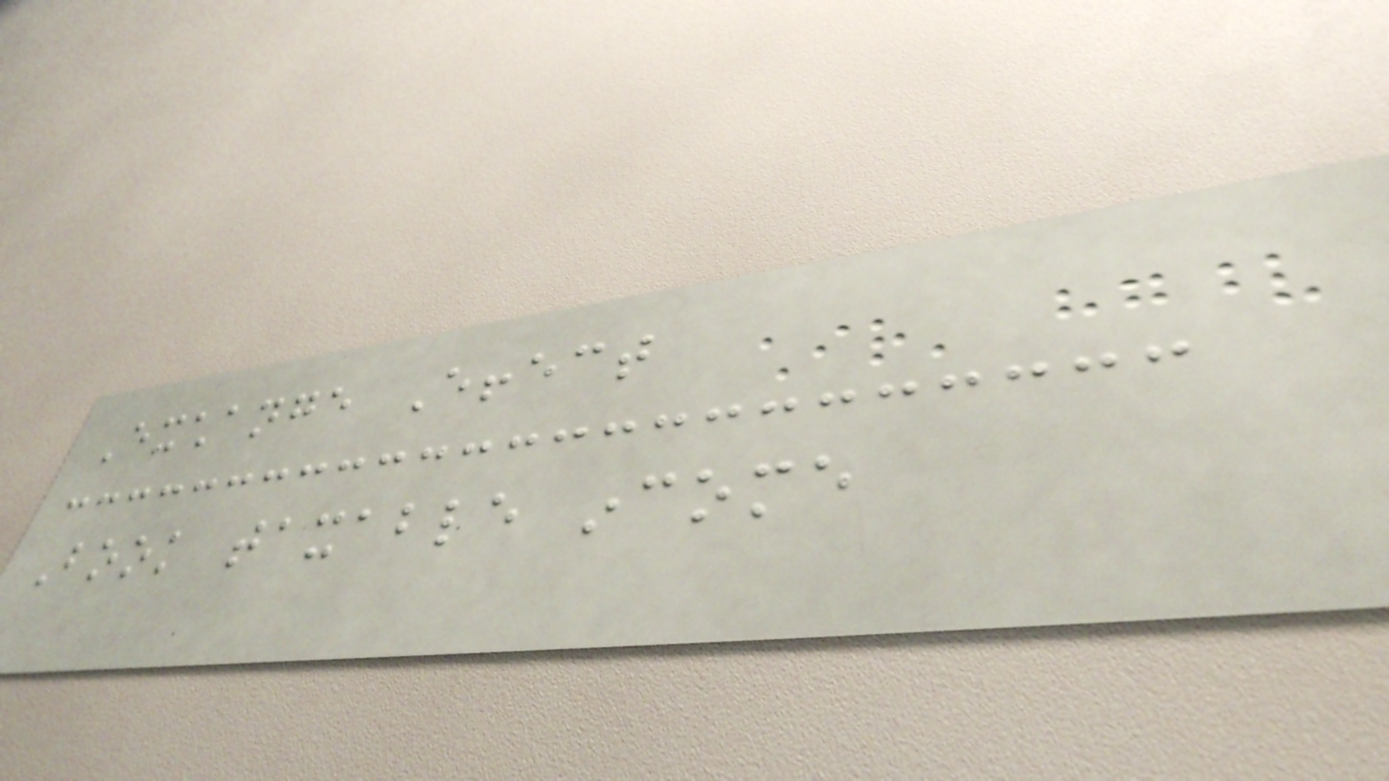Exchange Effect
Book taxable income
